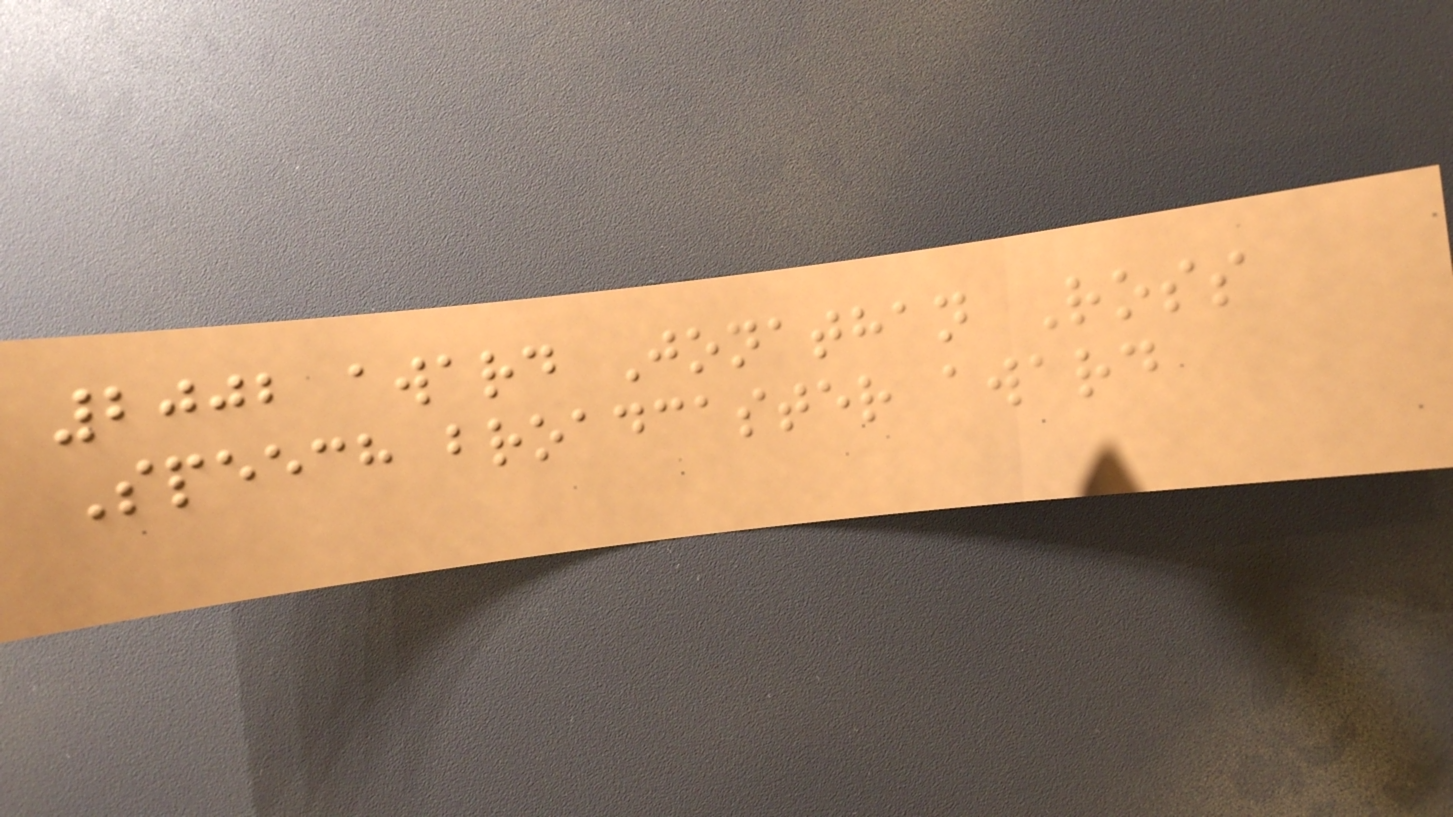2002 award Jonathan Ross
Speech broadcaster award
